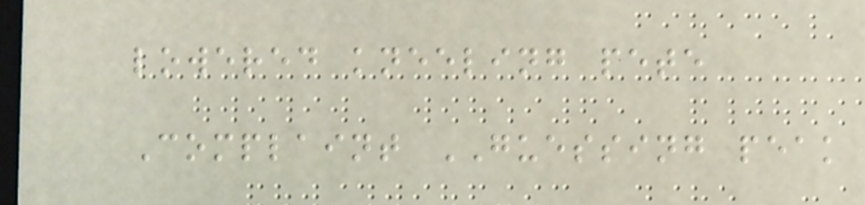lowered kneeling pete
Complaint GUESSING peak
